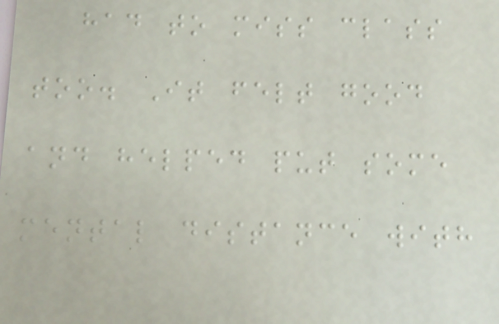had to miss class
too. It felt good
and helped put some
mental distance with
